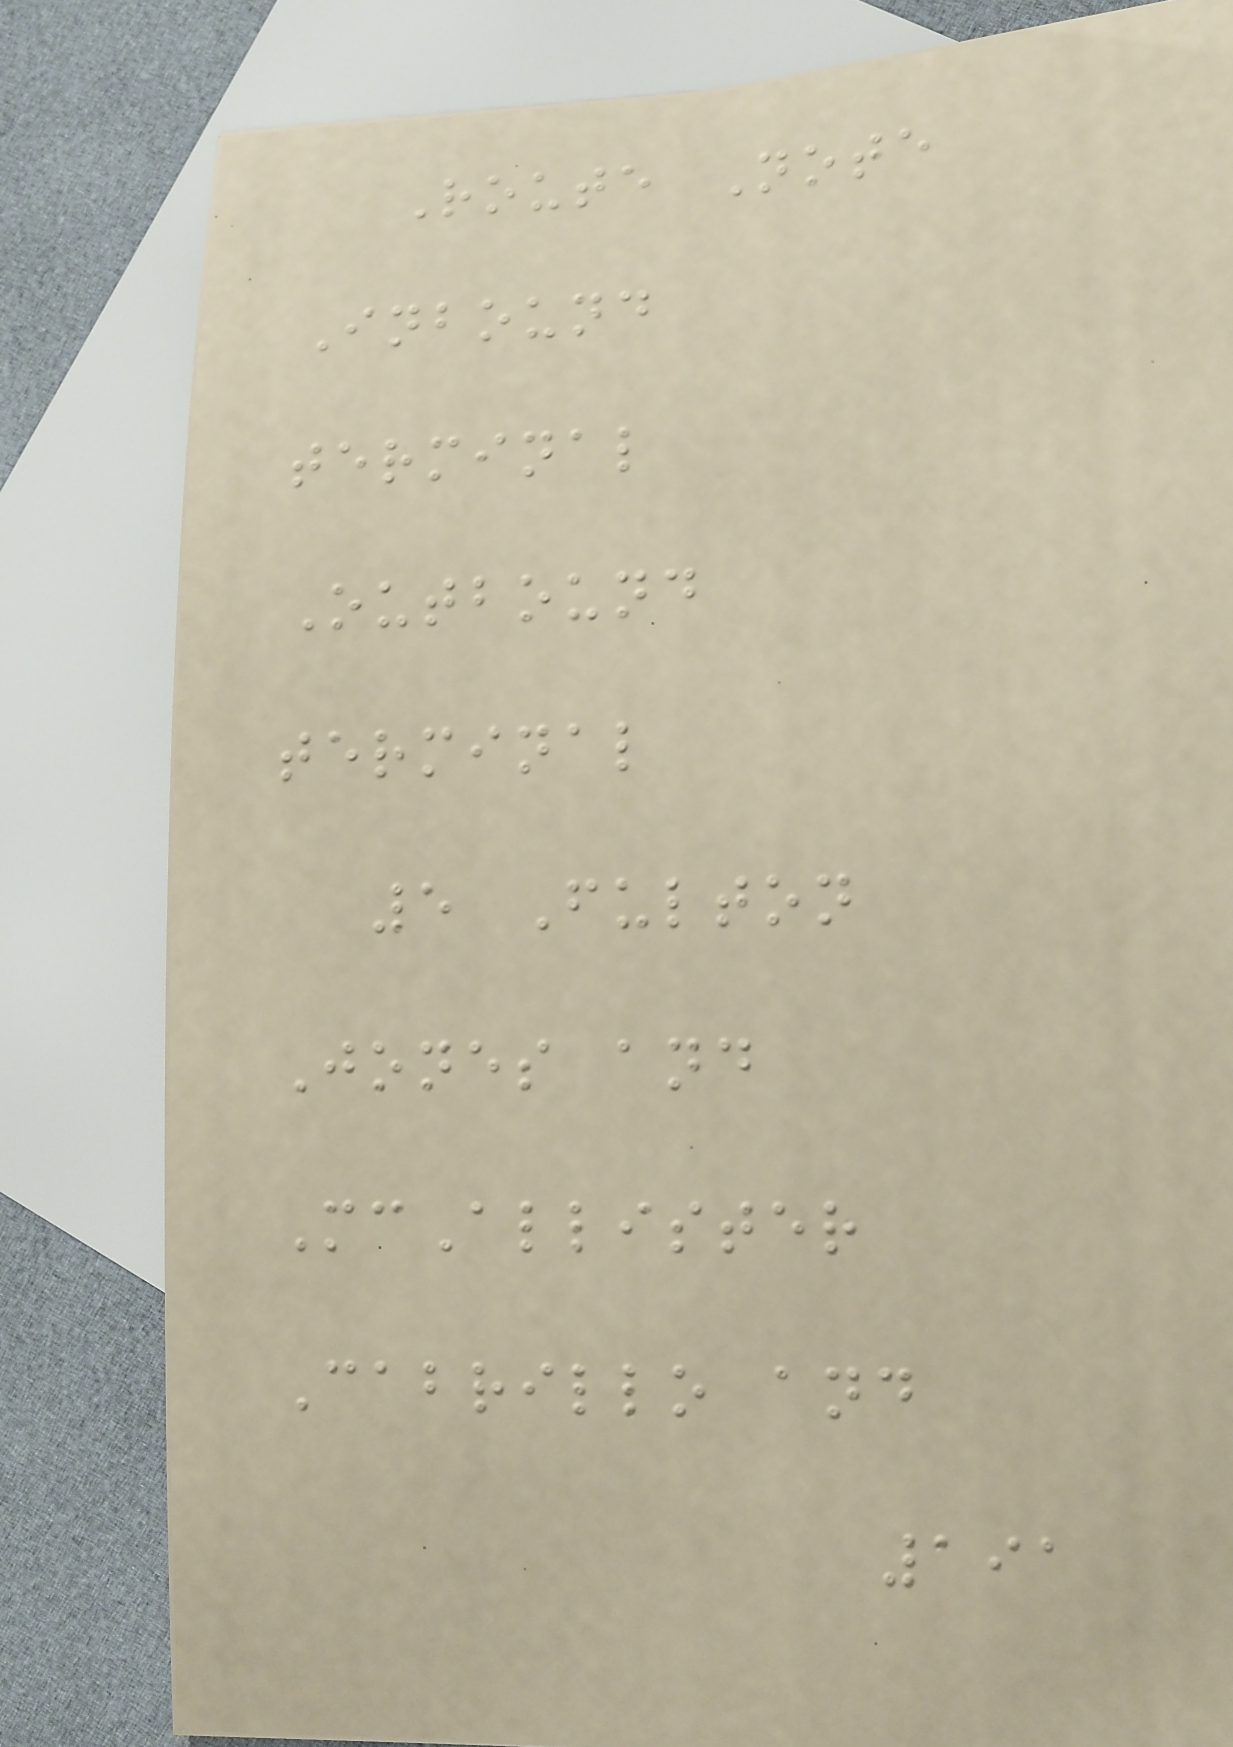Route Note
Inbound
terminal
Outbound
terminal
5 Fulton
Jones and
McAllister
Cabrillo and
191
